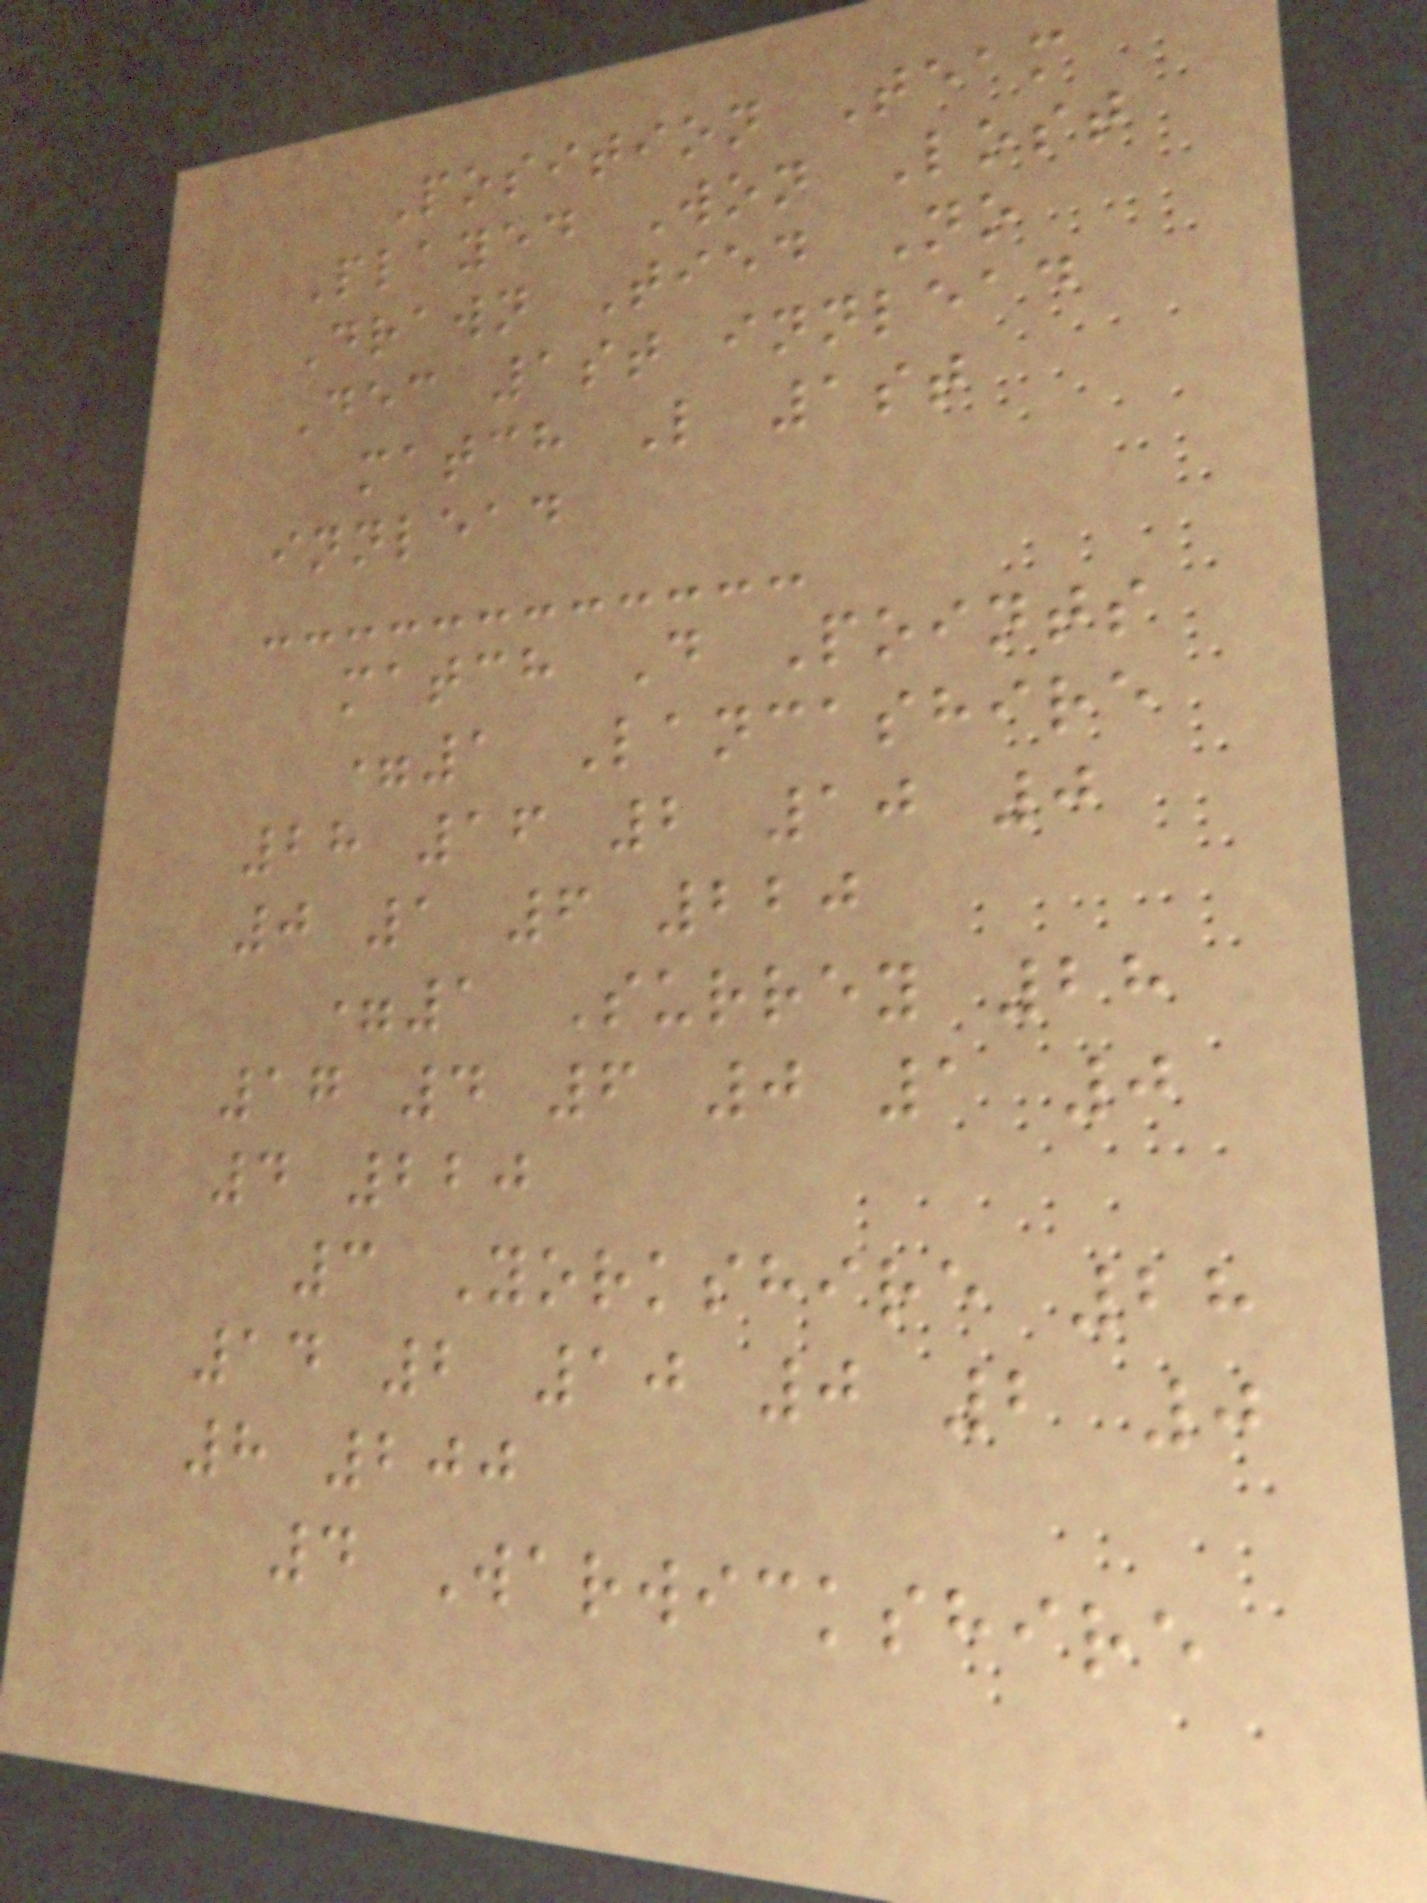Position Team
Played Won Lost
Drawn Tied No
Dec 1st innlead
match L 1st
innlead
match D Points
=1 Lancashire
28 16 2 10 0
0 1 6 220
=1 Surrey 28
17 4 6 0 1 0
4 220
3 Yorkshire 28
14 2 10 0 2 0
8 200
4 Warwickshire
